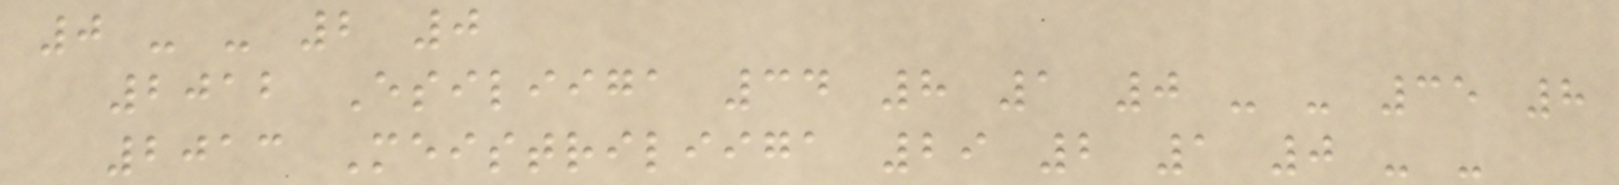0 - - 2 0
2012 Esiliiga 34 8 1 0 - - 35 8
2013 Meistriliiga 29 2 1 0 - -
